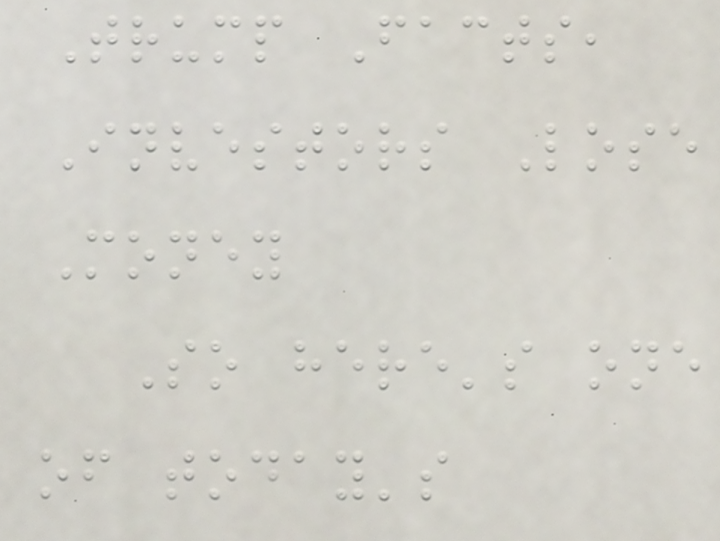Trump Facts,
Investors Lose
Money
So here's one
of today's
